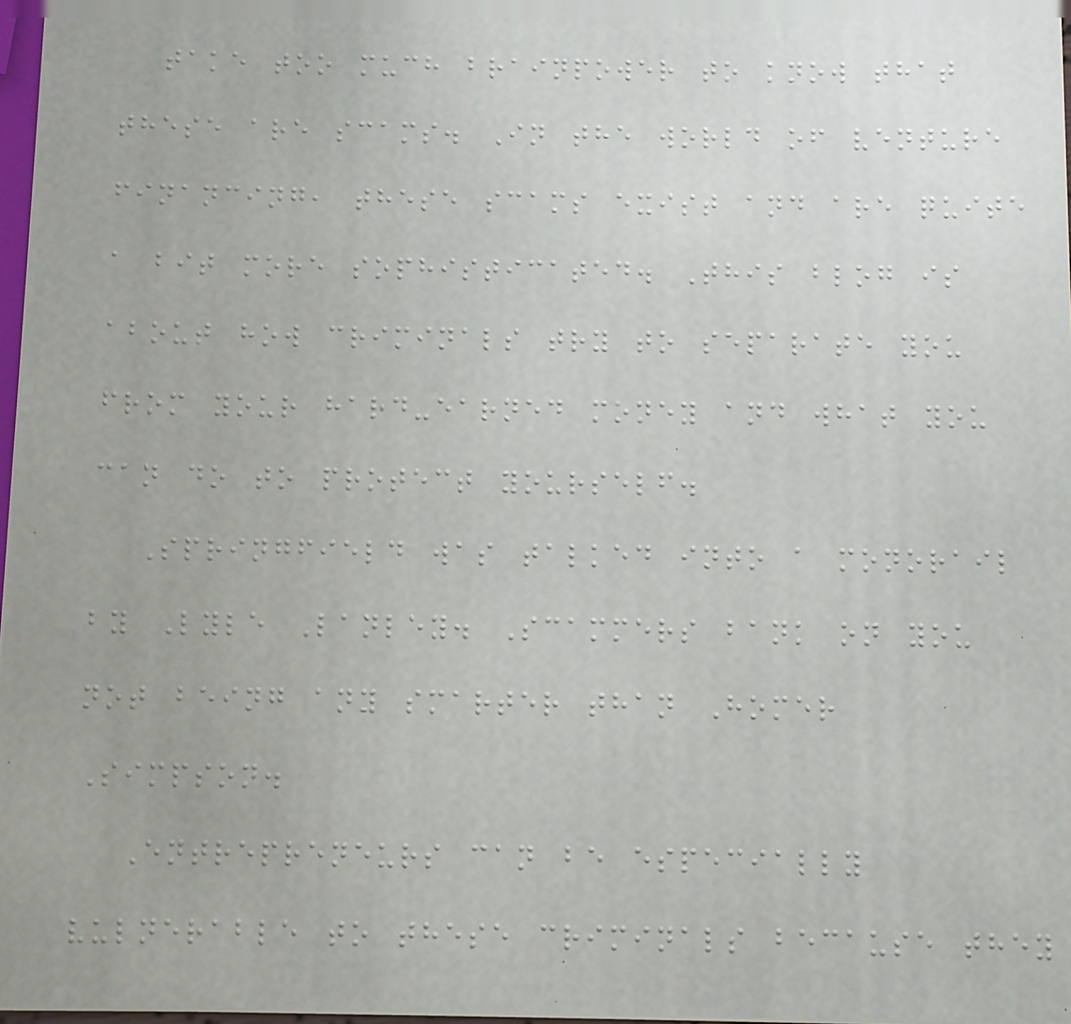take too much brainpower to know that
these are scams. In the world of venture
financing, these scams exist and are quite
a bit more sophisticated. This blog is
about how criminals try to separate you
from your hard-earned money and what you
can do to protect yourself.
Springfield was talked into a monorail
by Lyle Lanley. Scammers bank on you
not being any smarter than Homer
Simpson.
Entrepreneurs can be especially
vulnerable to these criminals because they
